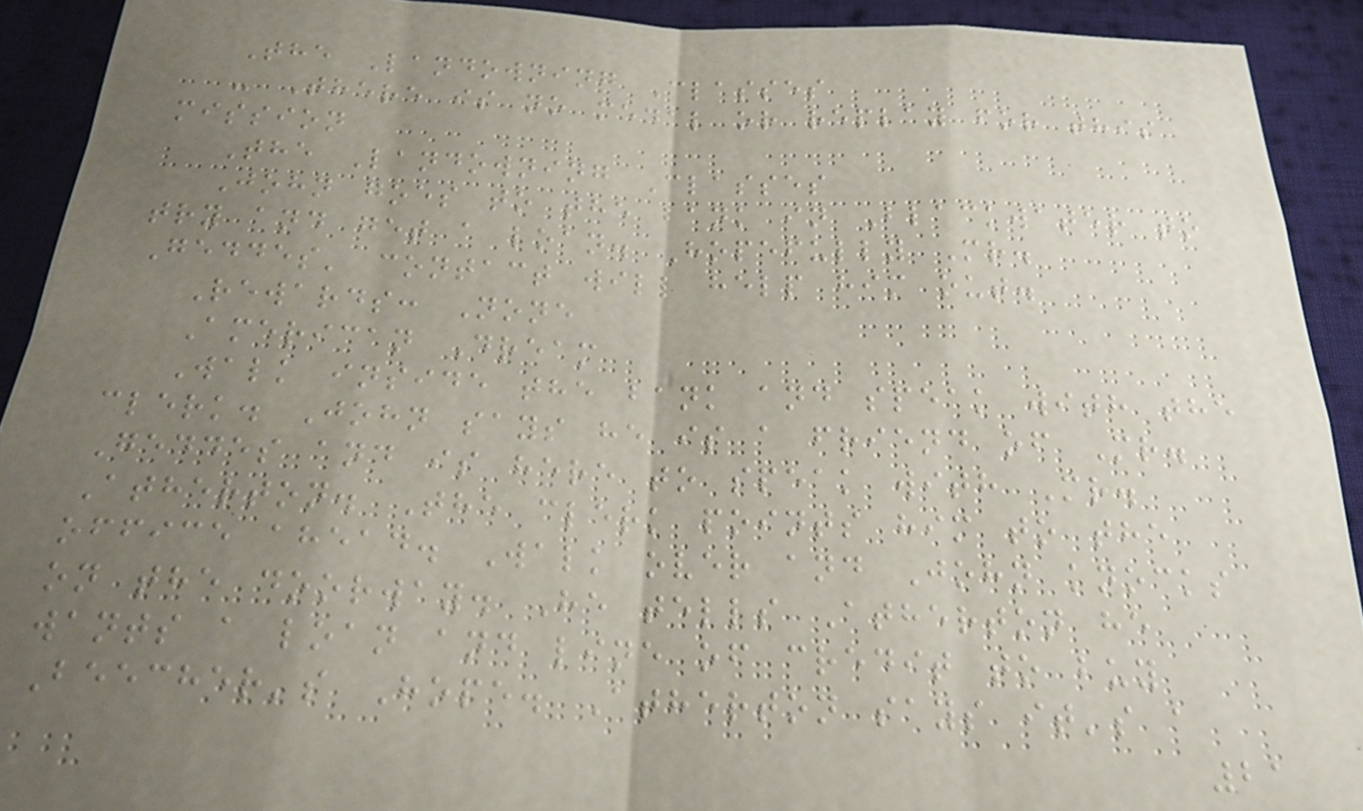The Landowning Classes
- There is no medal or replay for this
mission
The Landowning Classes
John goes to the bank in Blackwater to
try and get a loan. Hopefully Mr.
Geddes' contact will help him out.
Rewards: None
American Dream
Walk inside the bank and speak with the
clerk. John says he is a friend of Mr.
Geddes and is here to speak with Mr.
Atherton. The clerk points him to the
office ahead. Walk over and John knocks
on the doorway. He tells Atherton he
wants a loan and line of credit to buy
Beecher's Hope. Atherton says it's a
21
